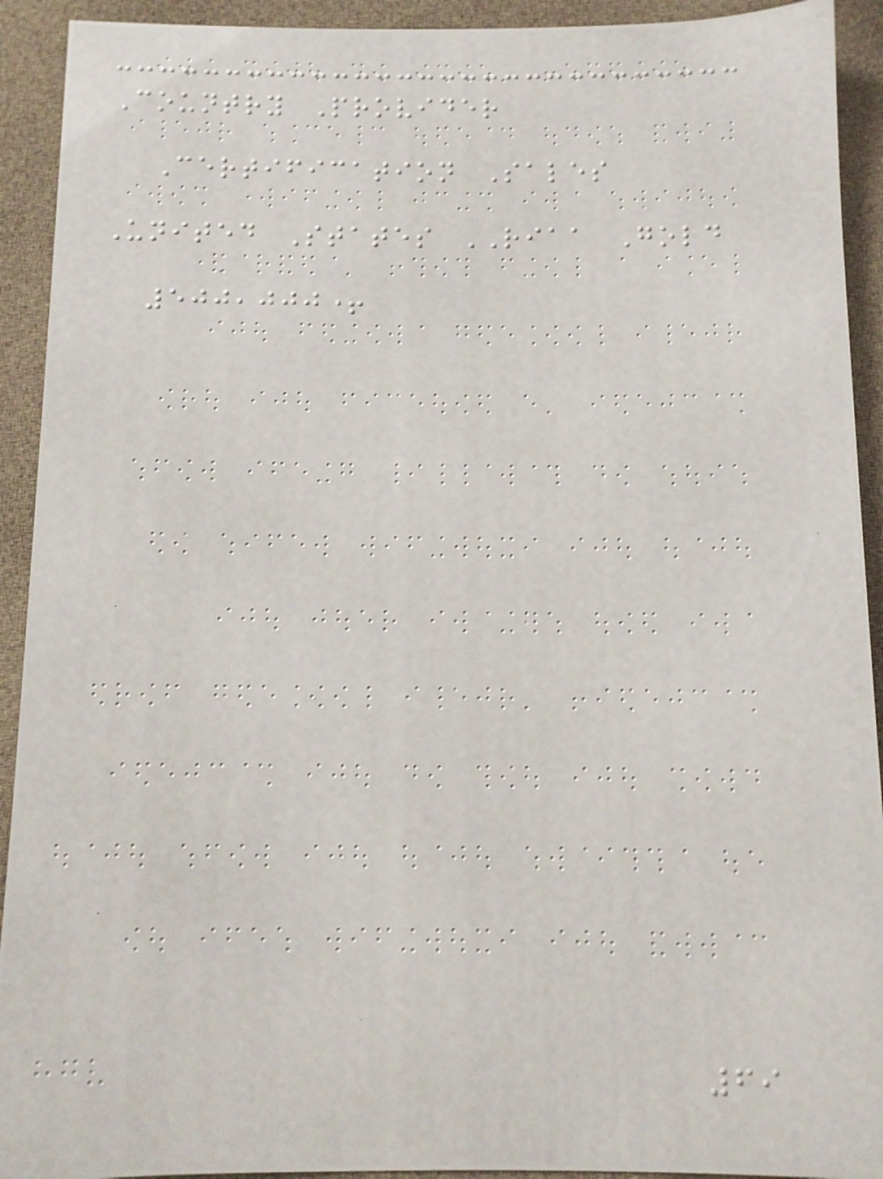Country Provider
Certification Sales
United States RIAA Gold
500,000+
69
